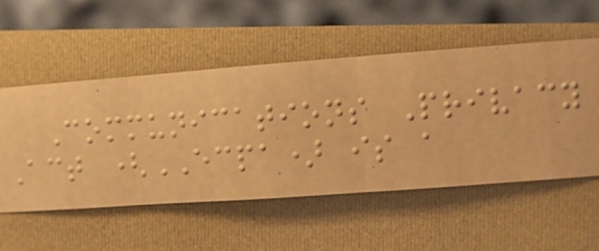Communications Privacy
Act (ECPA) is a
